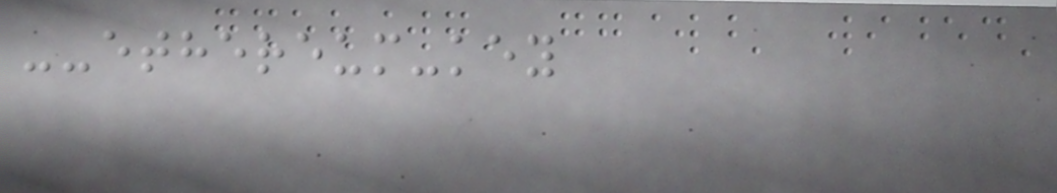--ethereum-key
